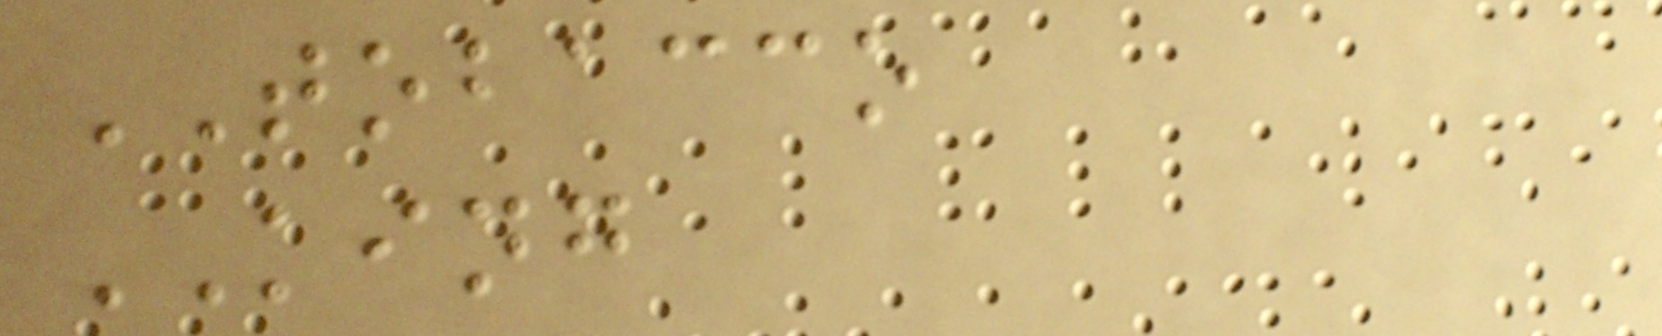TOBACCO
KING
